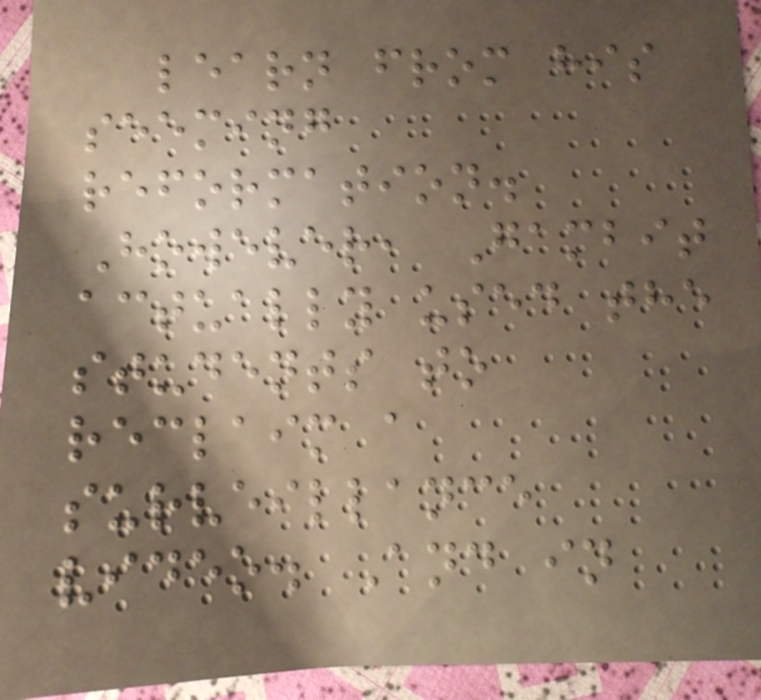learn from his
seeming
reformation.
However, Gambit
actually used the
students to
reclaim a
surveillance
video. And in
